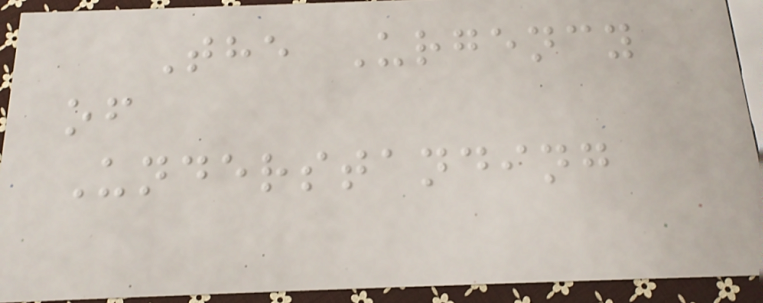The Urgency
of
Understanding
